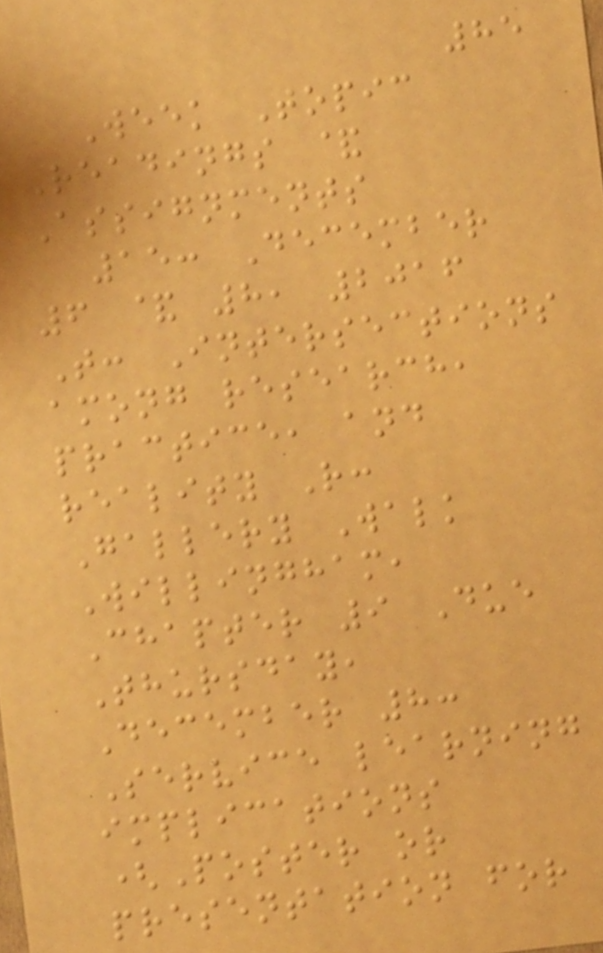85
Week Topic
Readings &
Assignments
15: December
6 & 8, 2016
T: Intersections
among research,
practice, and
reality R:
Gallery Walk
Willingham,
Chapter 9 Due
Thursday,
December 8:
Service learning
implications
(Poster or
presentation for
